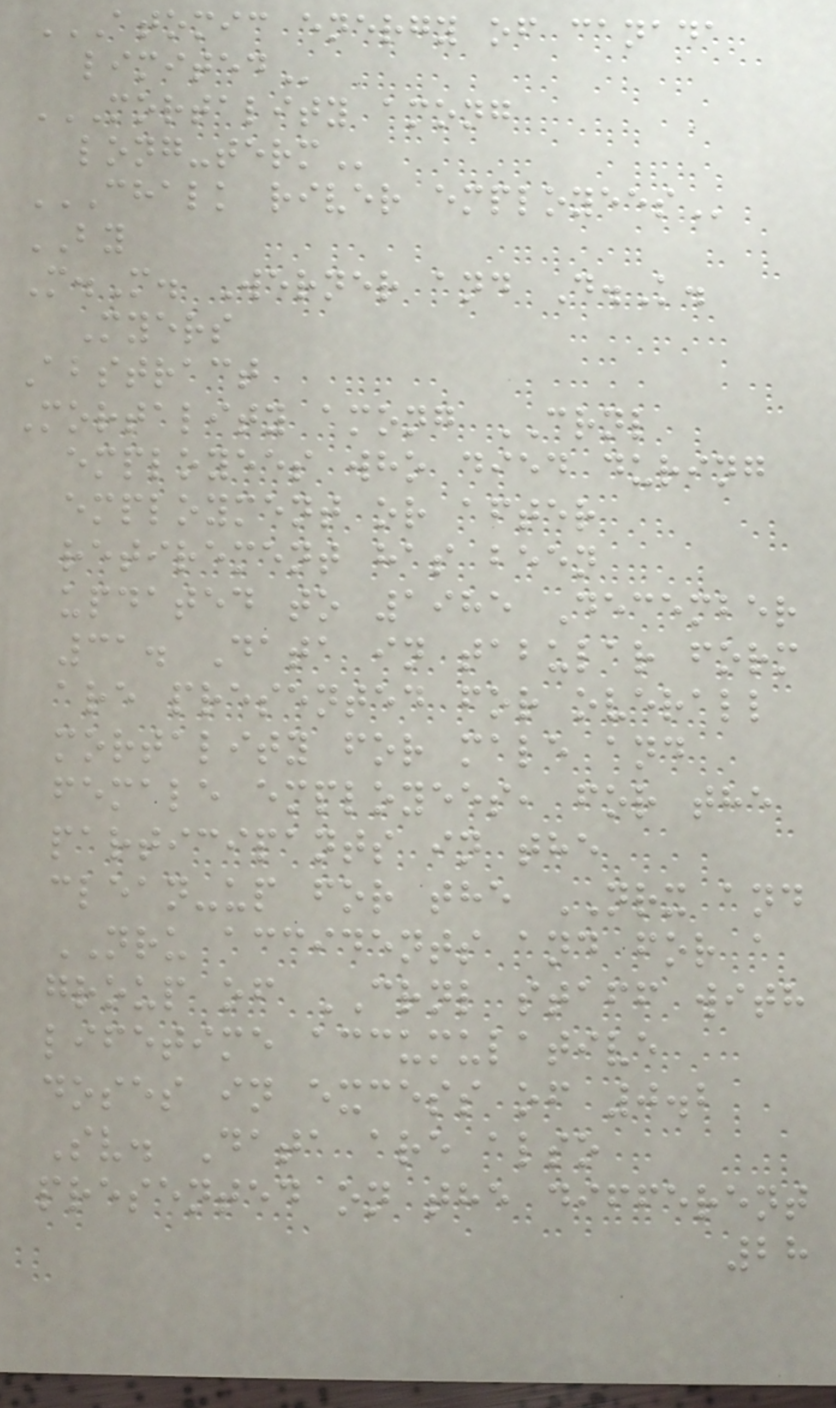ATOMIC ENERGY OF CANADA
LIMITED
MORTALITY AMONG
LONG-TERM
CHALK RIVER EMPLOYEES
BY
M.M. Werner and D.K.
Myers
Abstract
Mortality among CRNL
employees who died during
employment or after
retirement has been
updated to 1985 December
31. Data in tabular form
are presented for overall
mortality for male and
female employees, for the
participants in the
clean-up for the NRX and
NRU accidents and for a
group of CRNL staff with
lifetime accumulative
doses in excess of 0.2
Sv. Data are also
presented on the different
28
